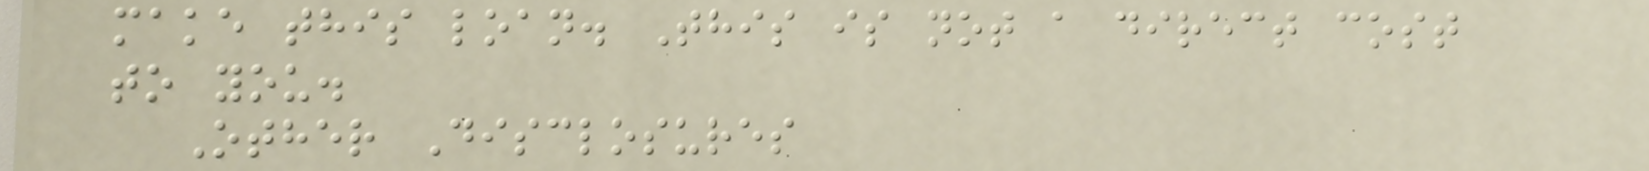make this loan. This is not a direct cost
to you.
Other Disclosures
